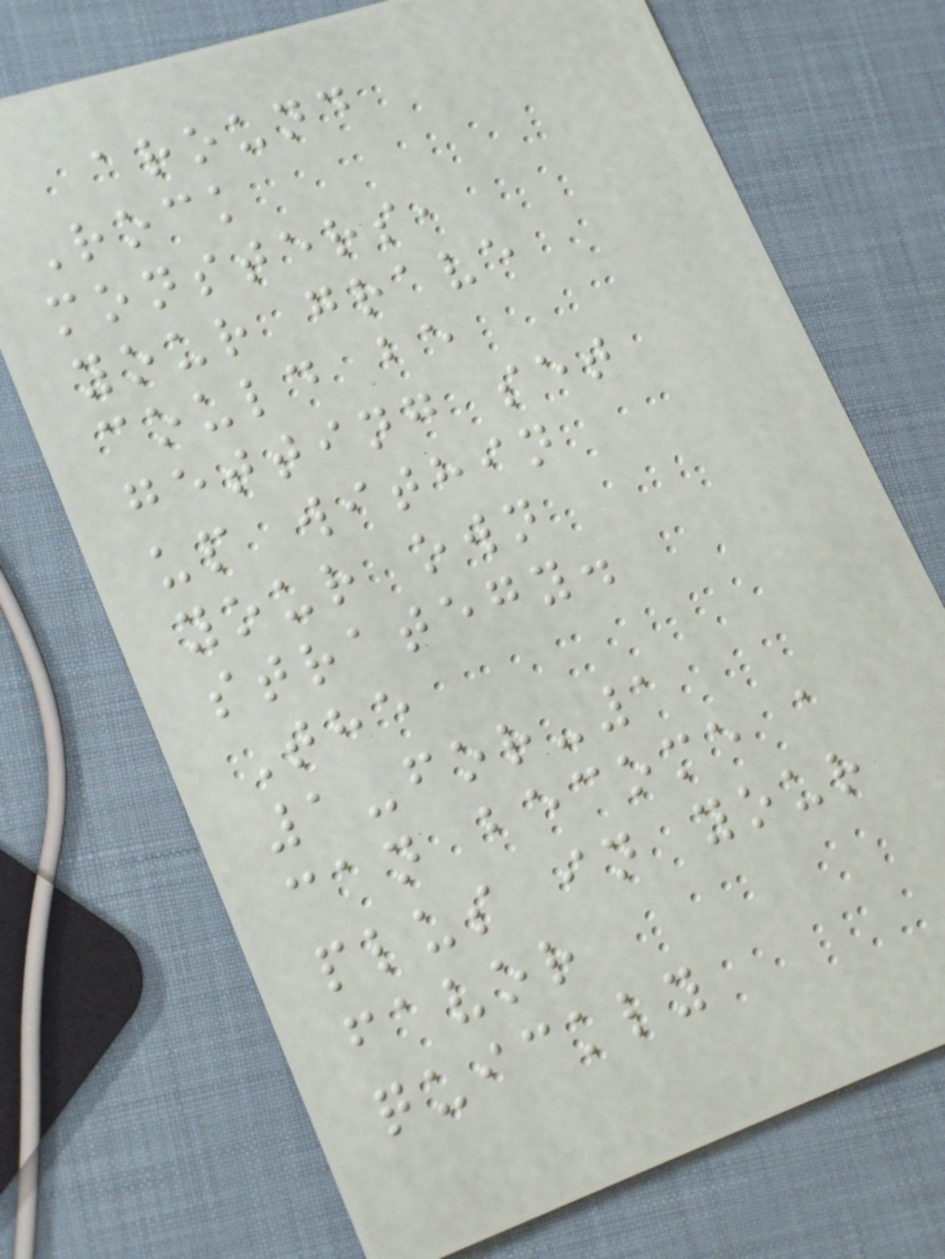around
Rock
monsters,
your grave
could be
getting set
up within
your own
strategy.
The
1-for-1
can become a
plus in your
favor
quickly
